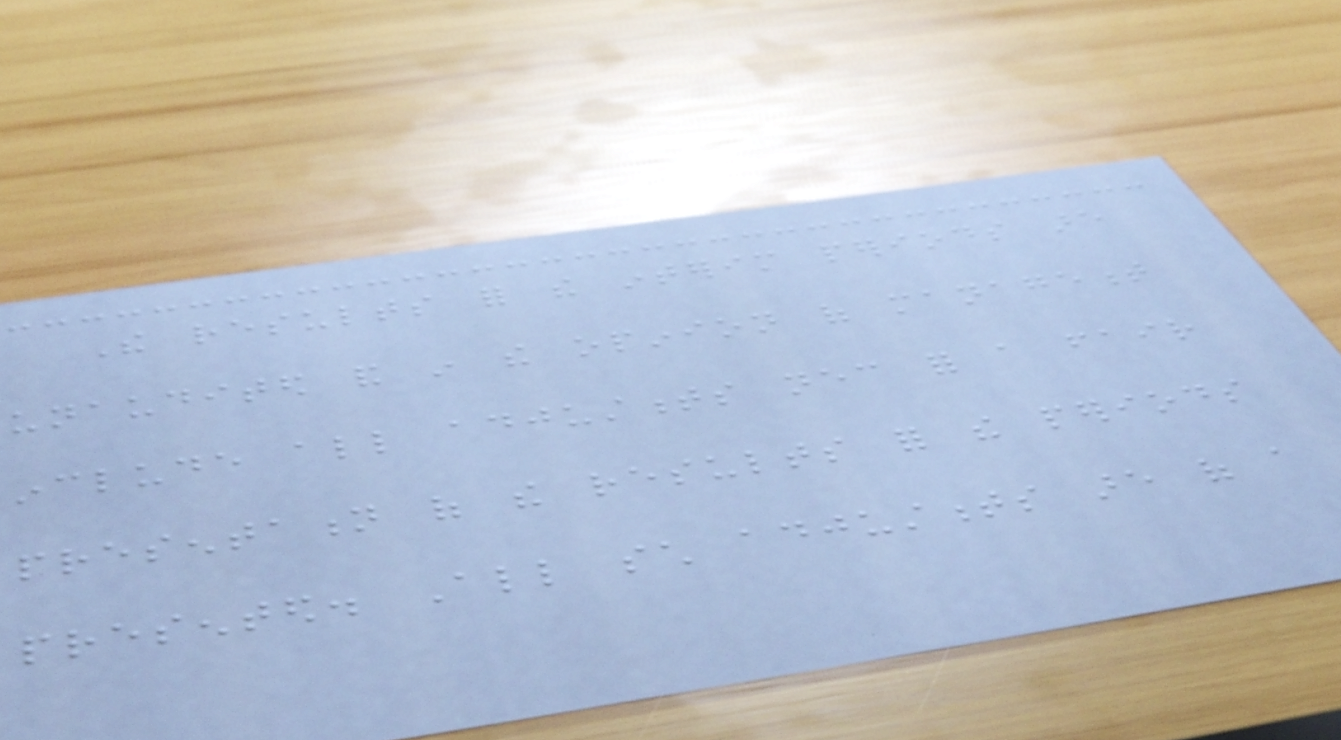The results for the interim periods are
unaudited and in the opinion of management
include all adjustments necessary for a fair
presentation of the results for the periods
presented. All such adjustments are of a
